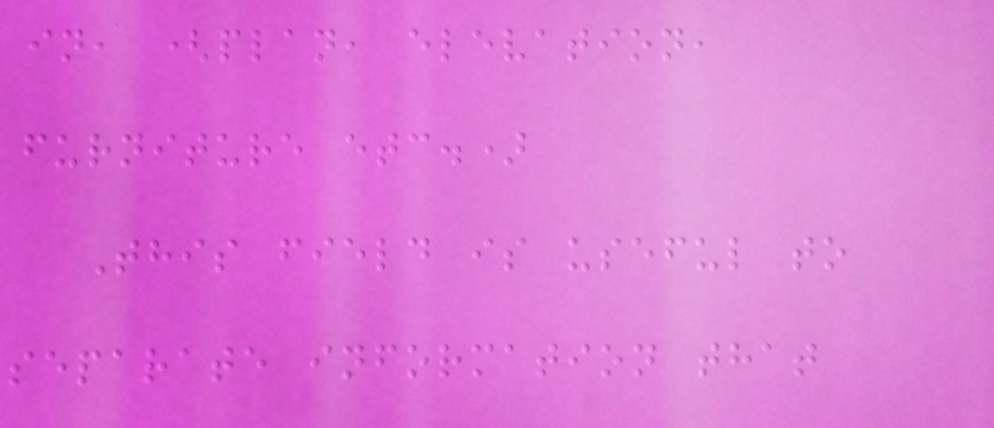in, (plan, elevation,
furniture etc.)
This field is useful to
separate information that
